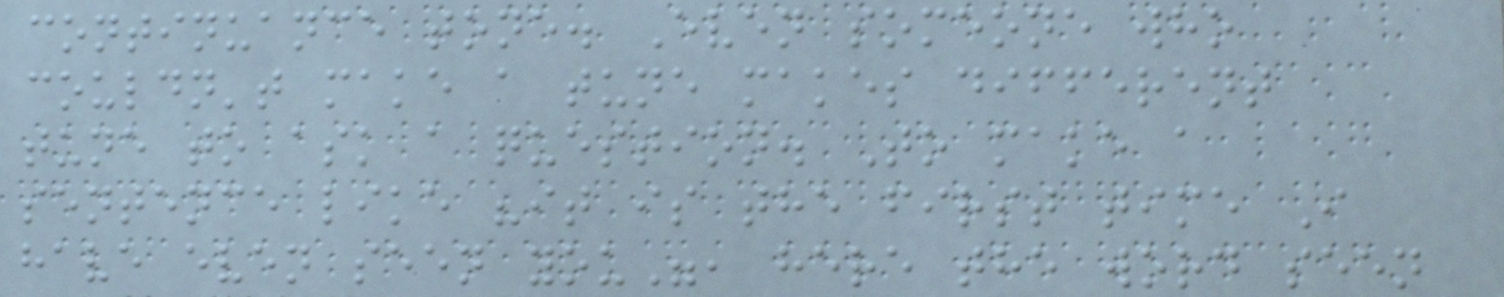continuance tone. Even someone who
couldn't make a tune makes different
tune to ask a question. To make a
sentence like "it is the first time I
have even seen you", here the word seen
